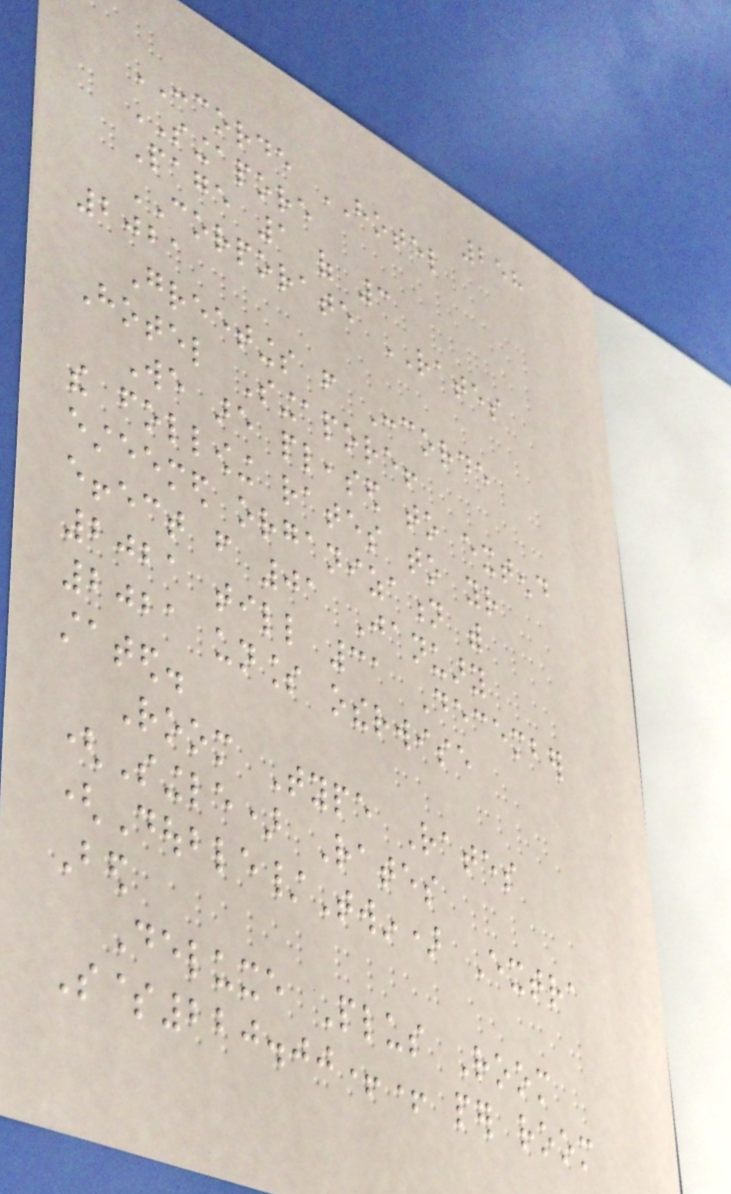258
CONCORDE HOTEL
SINGAPORE
Page 1 of 3
CORPORATE RATES
2021
Greetings from Concorde
Hotel Singapore!
We are pleased to extend
the following rates to your
esteemed organization with
effect from 01 January
2021 till 31 December
2021 unless otherwise
stated.
Room Type Rates
(Single) Rates
(Double/Twin) Extra
Bed
Deluxe Plus Room
S$220.00++ per room
